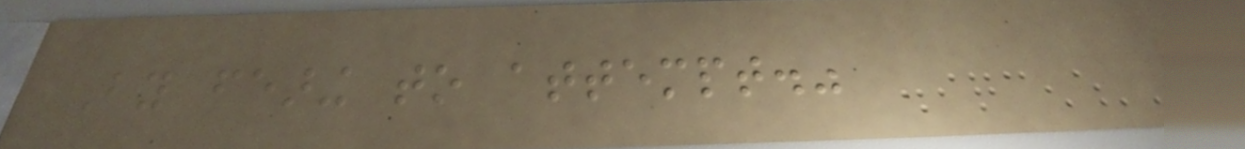By fearing to attempt."
